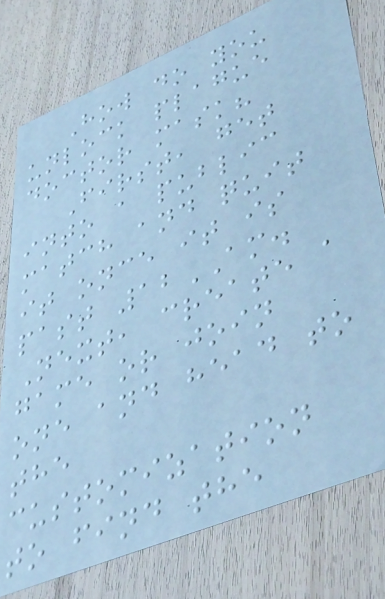How do you
unlock plague
doctor mask?
First, get
into a public
match and quit
it once it is
past 12AM.
Next, create a
game or join
one and head to
the
customization
to find the
